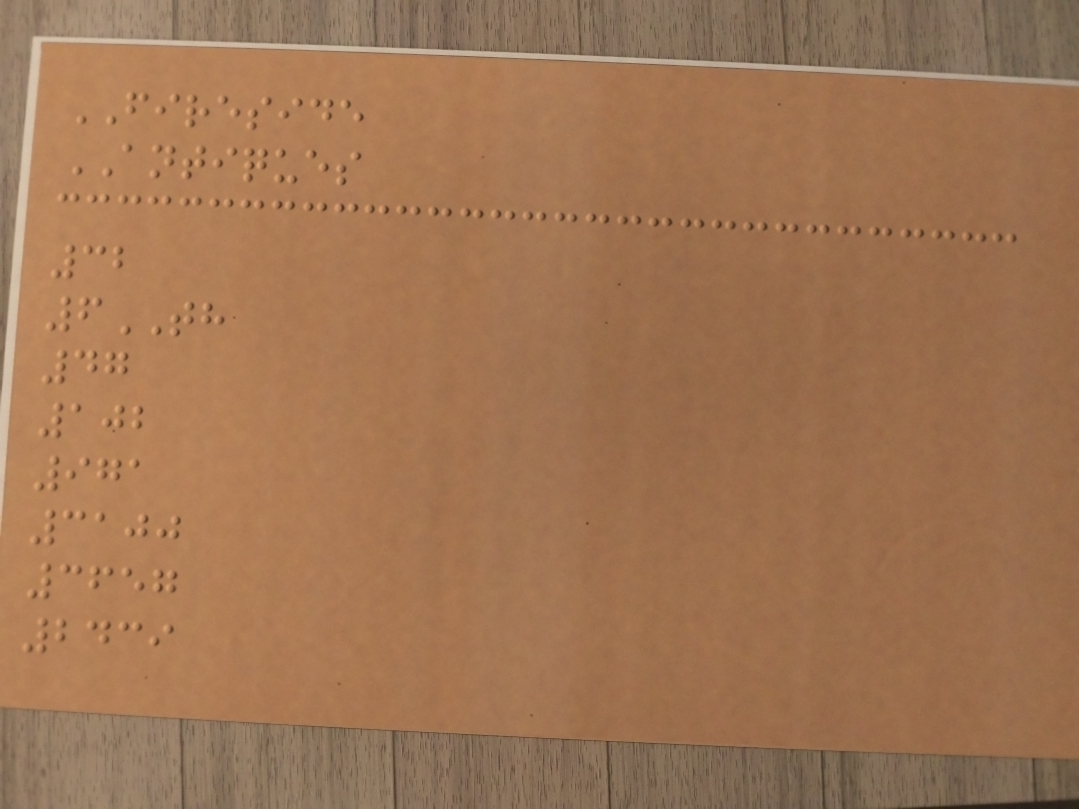FIRESIDE
ANTIQUES
32
6TH
47
102
971
3100
3657
2439
